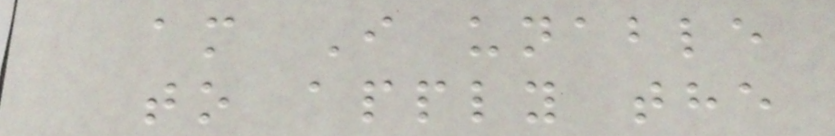am I unable
to apply the
